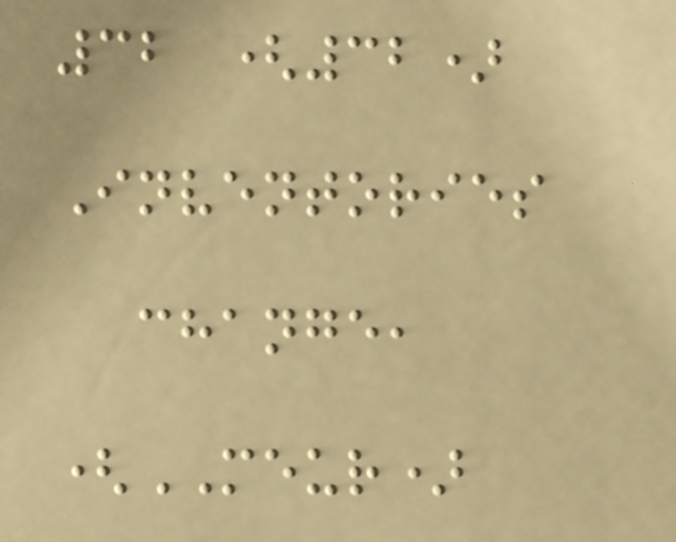32 (32)
Inventories
change,
(MEUR)
